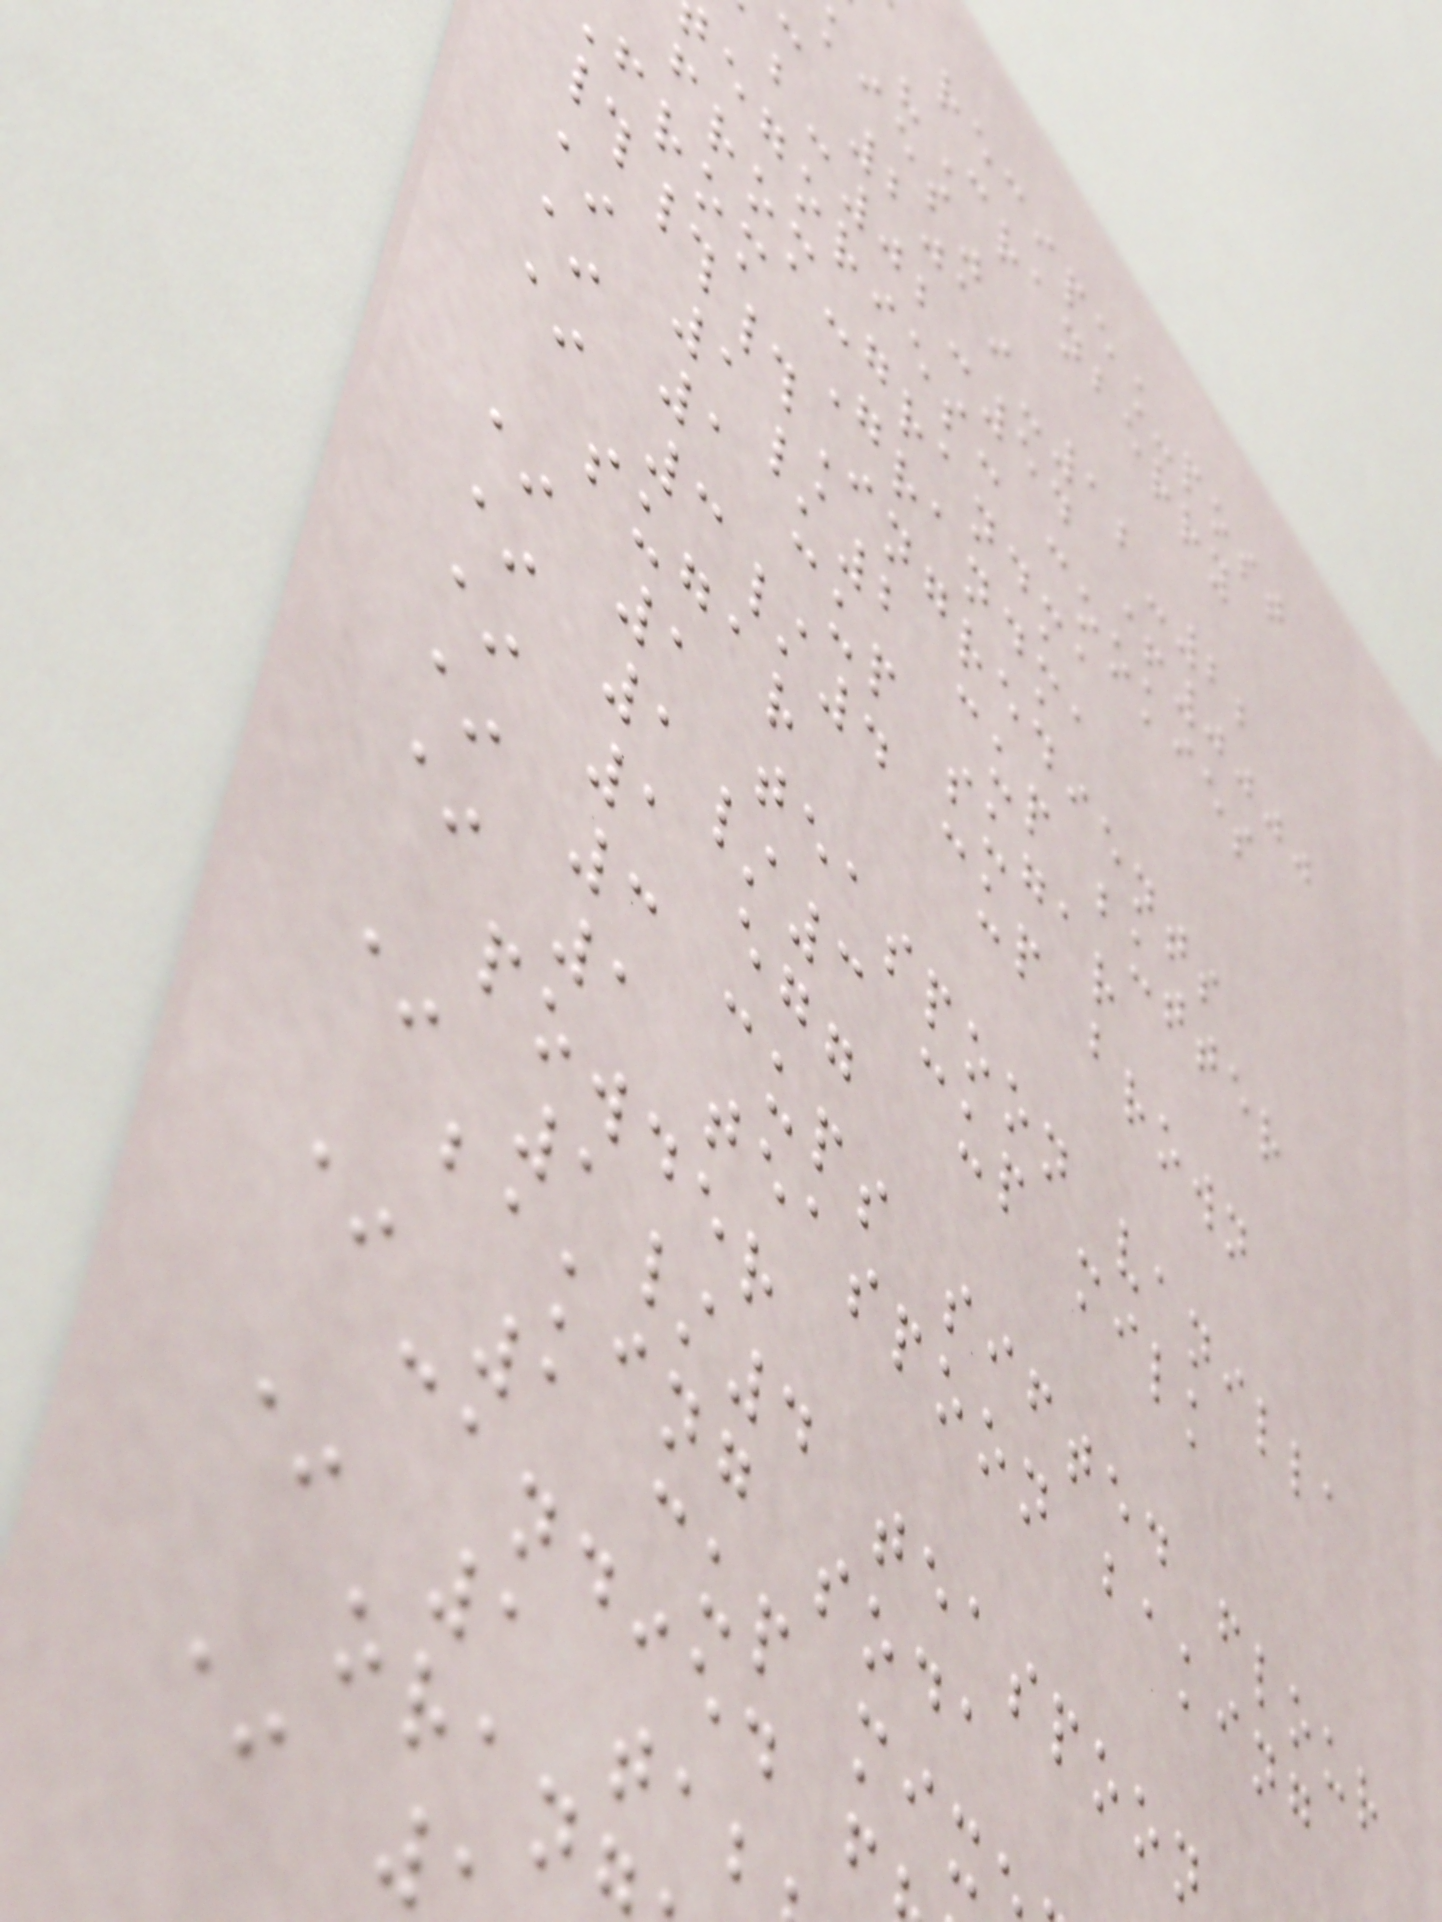recipe_post
"Cranberry
kies"
2019-12-22
:02:54 +0000
egories: cookies
from-grandma
from Grandma
###Ingredients
* 1/2 cup butter
* 1 cup sugar
* 3/4 cup brown
sugar
* 1 teaspoon vanilla
* 1/3 cup milk
* 1 egg
* 3 cups sifted flour
* 1 teaspoon baking
powder
* 1/4 teaspoon
baking soda
* 1 cup mix
candied f
* 1 ta
oran
